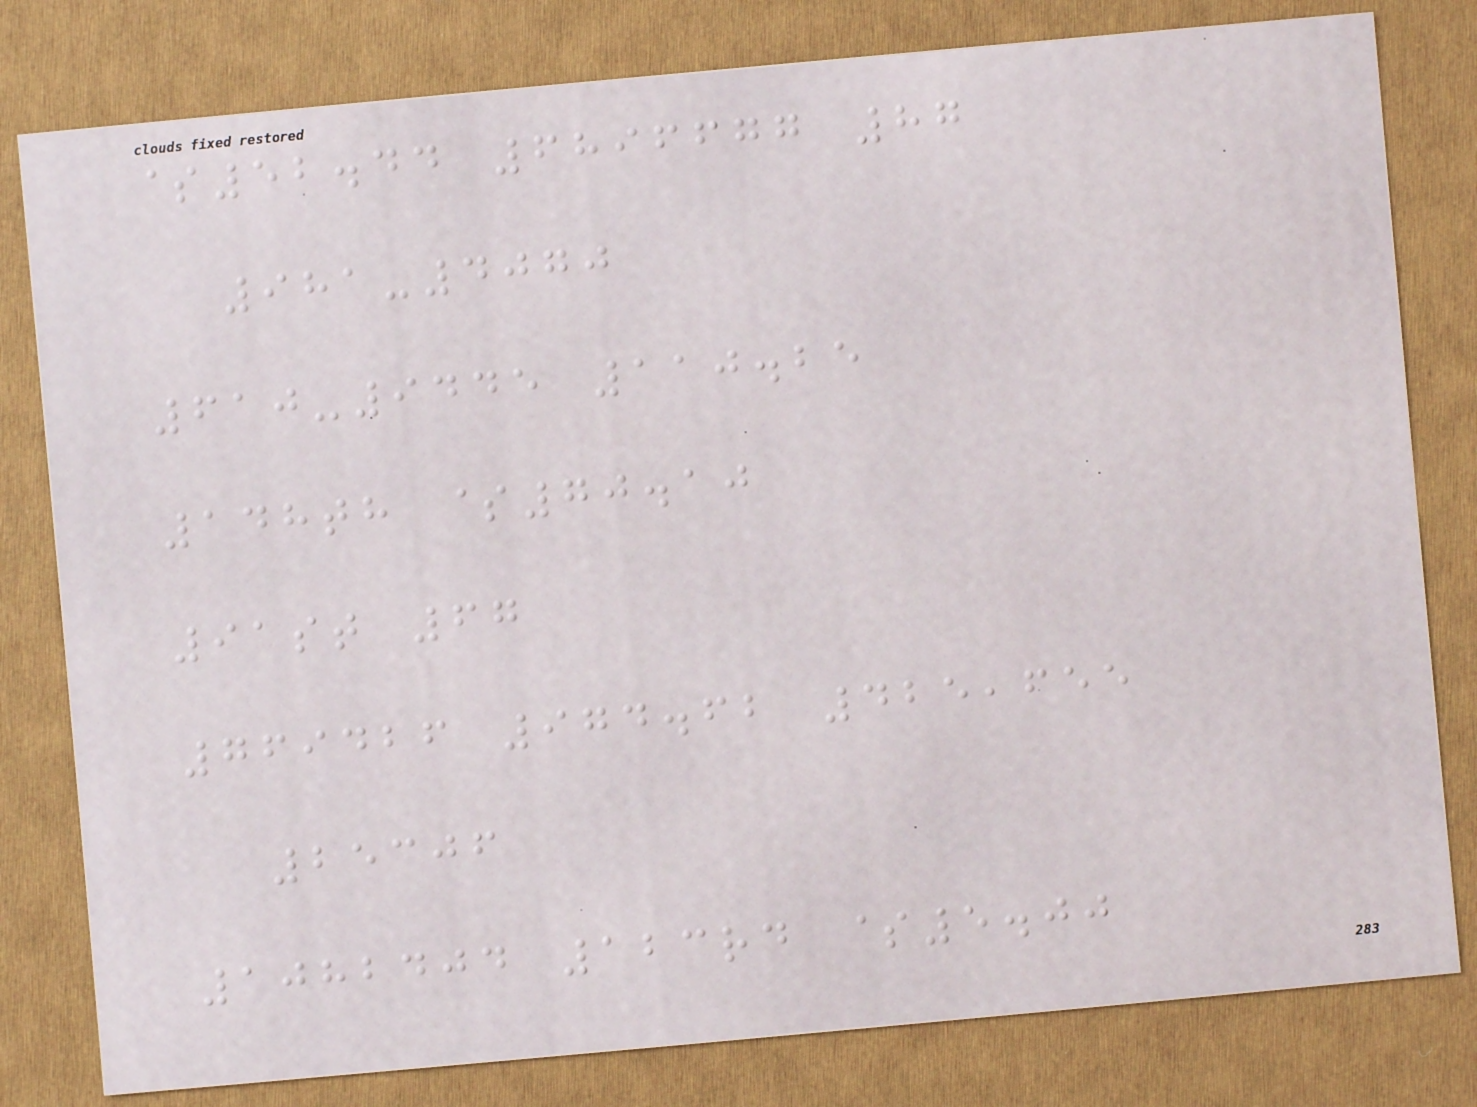$52.44 6896677 87
981-4070
610-9445 110.25
148th $70.10
91st 67
769426 974.62 425,655
25306
1082404 123rd $5.00
